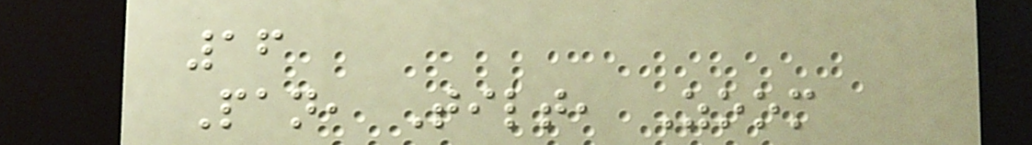16
Pan, Tilt, Zoom
